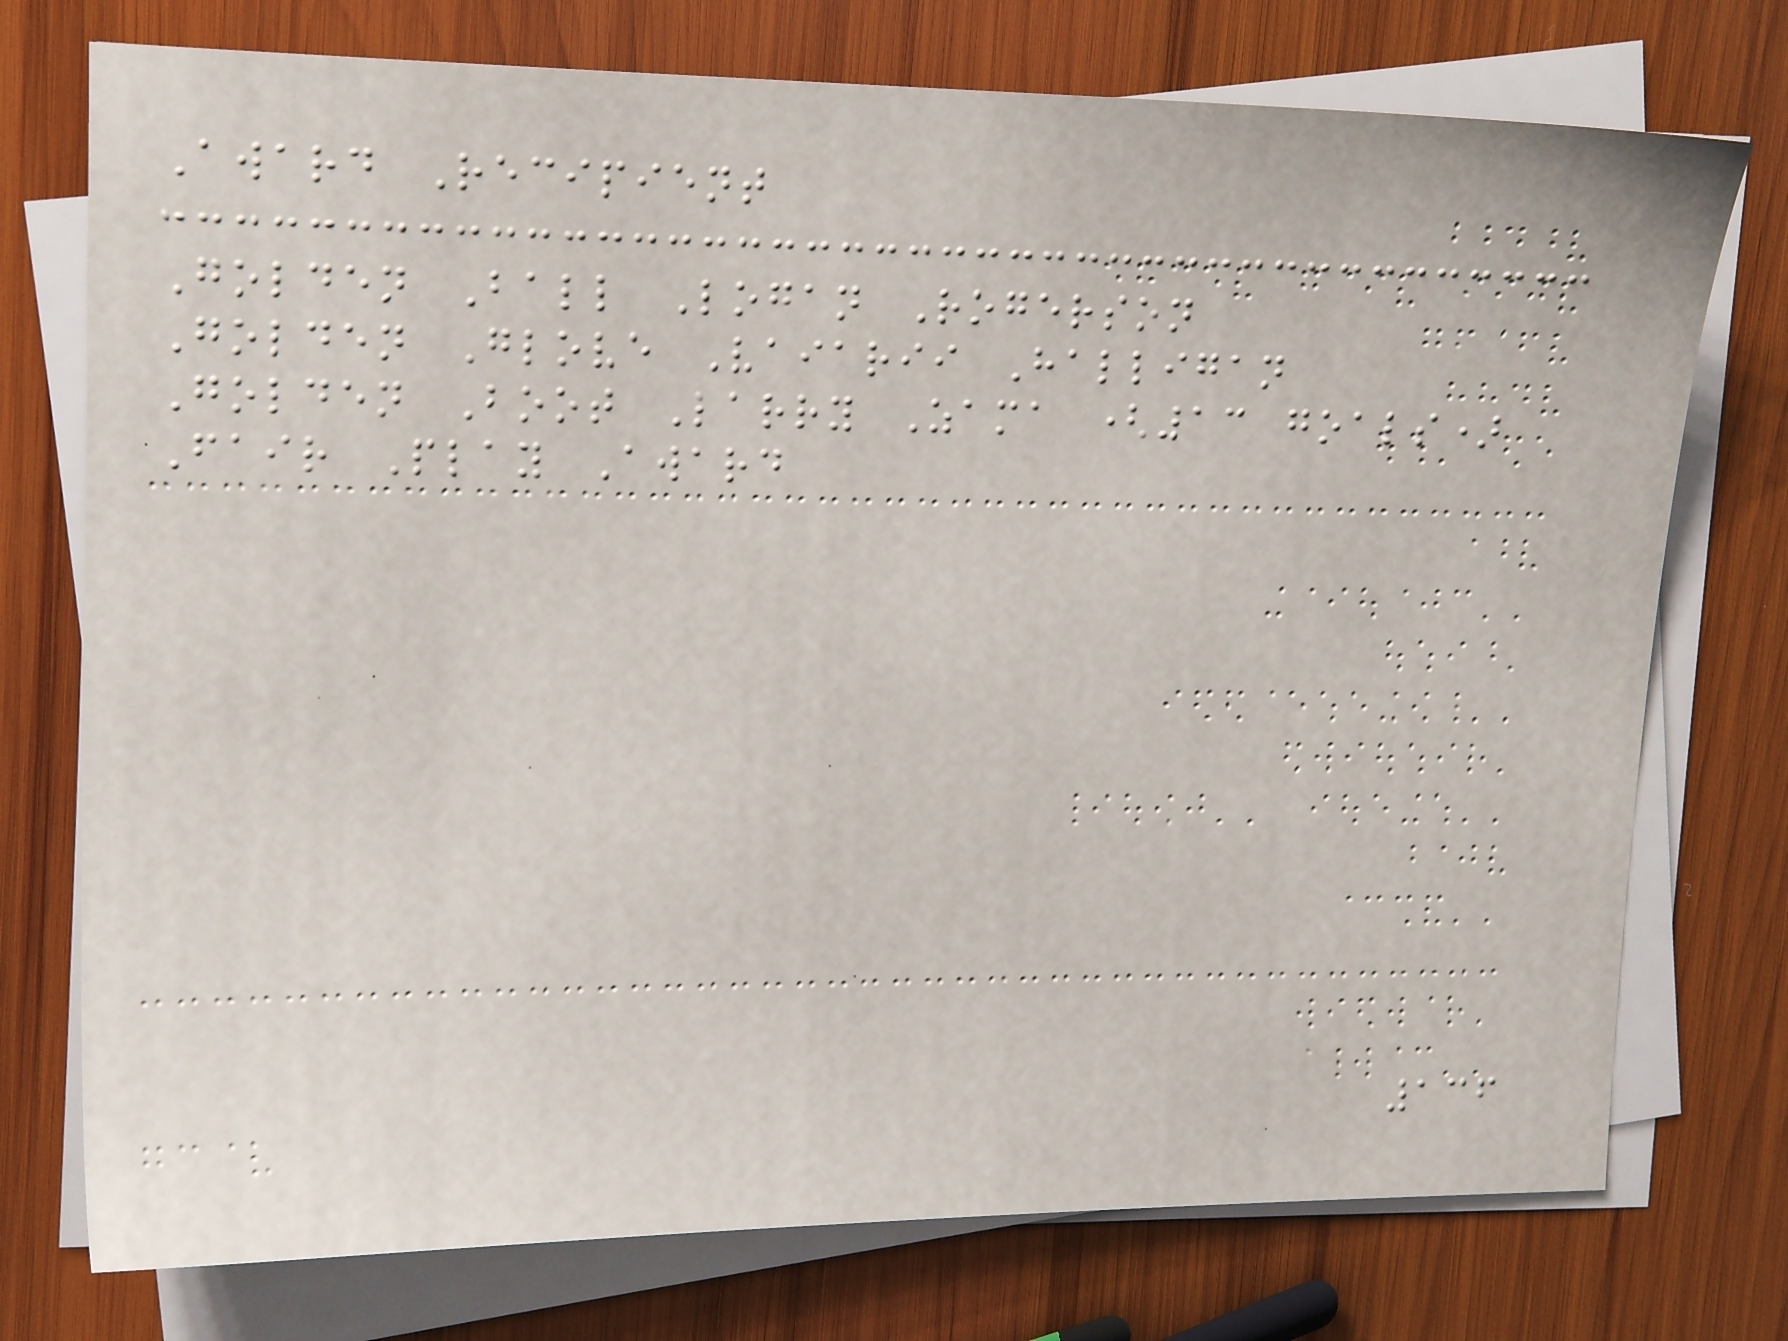Award Recipient
Golden Ball Logan Rogerson
Golden Glove Vaiarii Halligan
Golden Boot Larry Zama (13 goals)
Fair Play Award
136
